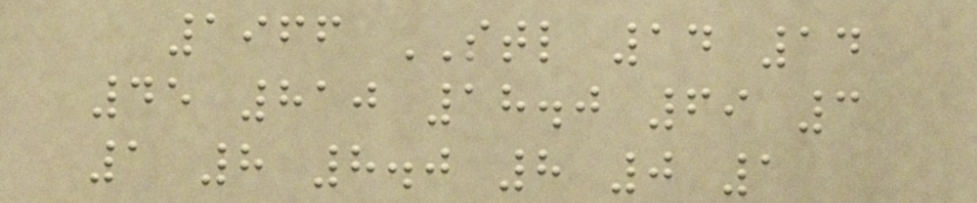1966 STL 14 14
45 810 18.0 69 3
1 8 8.0 8 0 1
